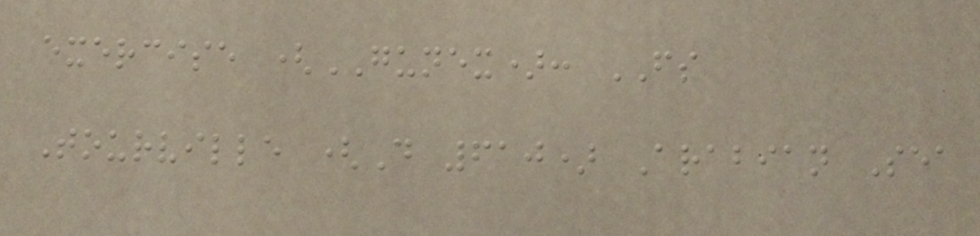exercise (GUNEX): FS
Tourville (D 610) Arabian Sea
